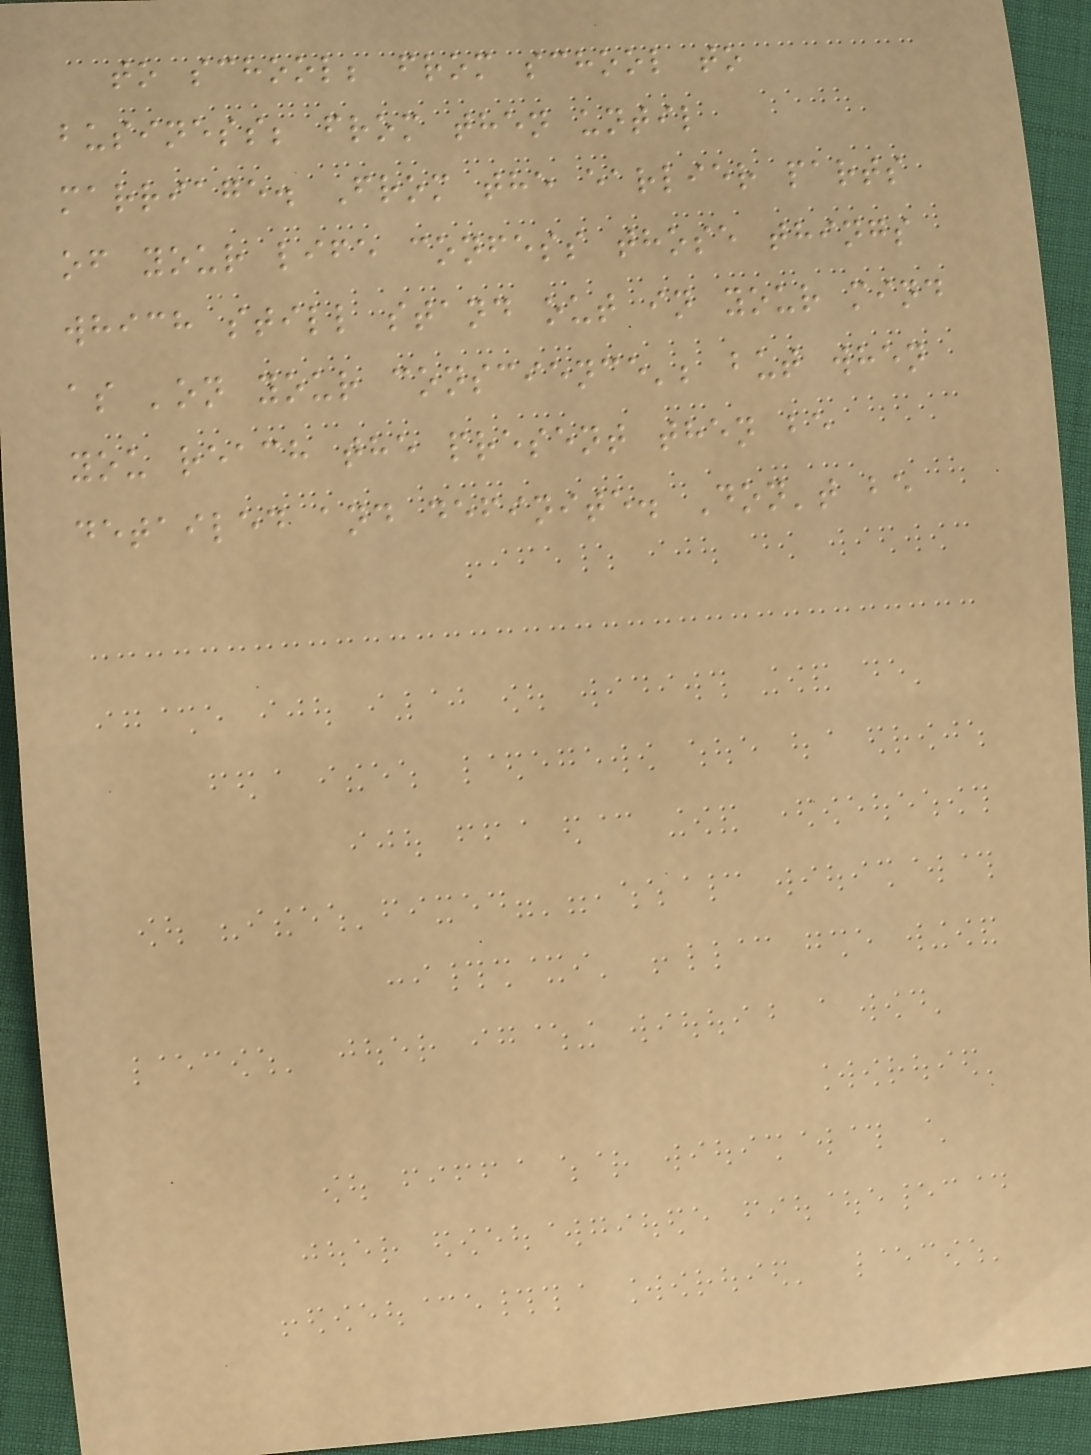to school; from school to
business; from then until
marriage. From the earlier parts
of your life confess those things
which still stand out in your mind
as 'on your conscience'; but when
you reach the present then be
detailed and definite. Don't be
